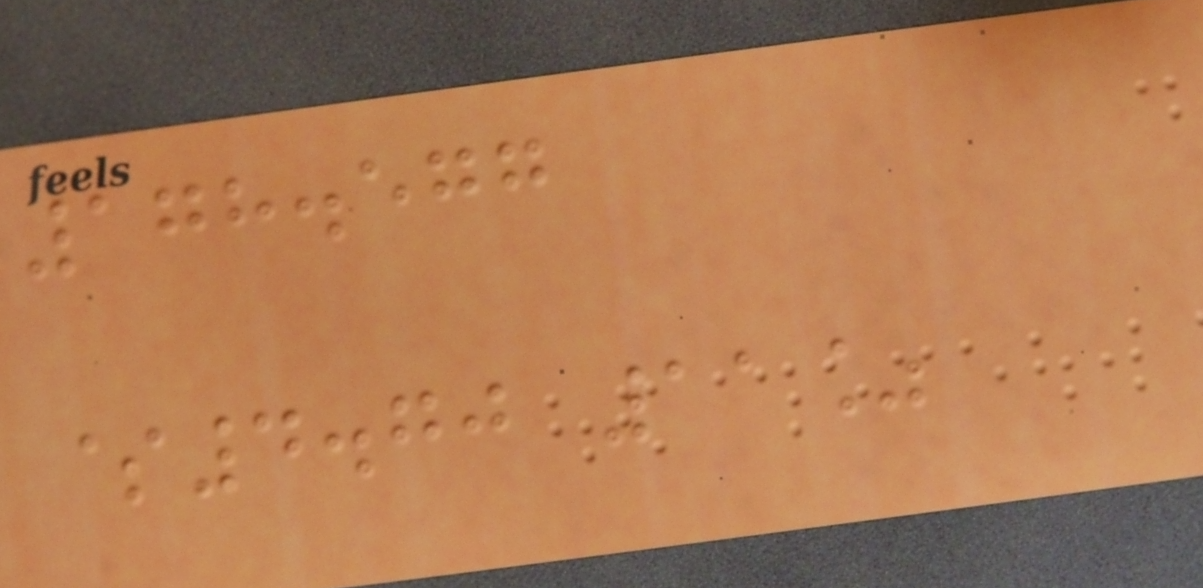178.577
$4.70 11%
